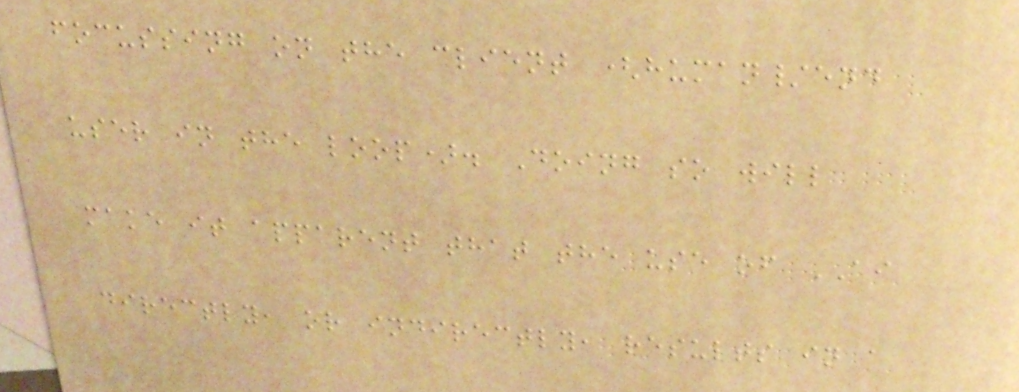focussing on the client (human/end
user in the loop). Doing so will
make it apparent that the use of AI
directly, or indirectly, results in a
